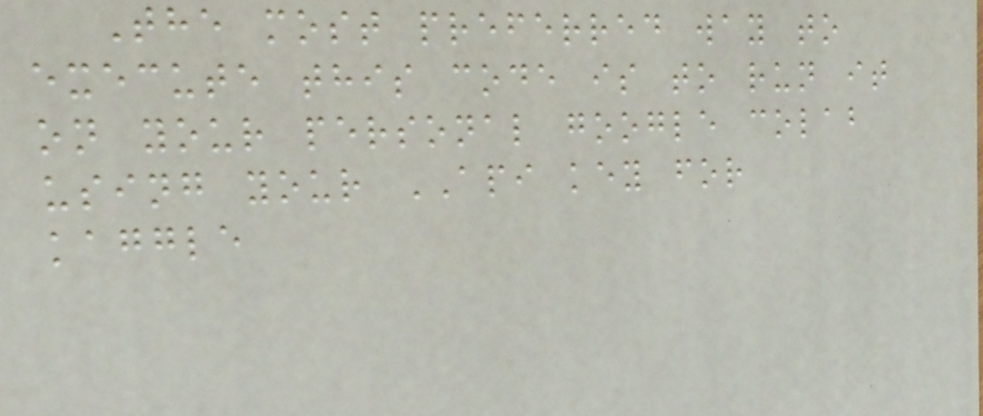The most preferred way to
execute this code is to run it
on your personal google colab
using your API key for
kaggle
